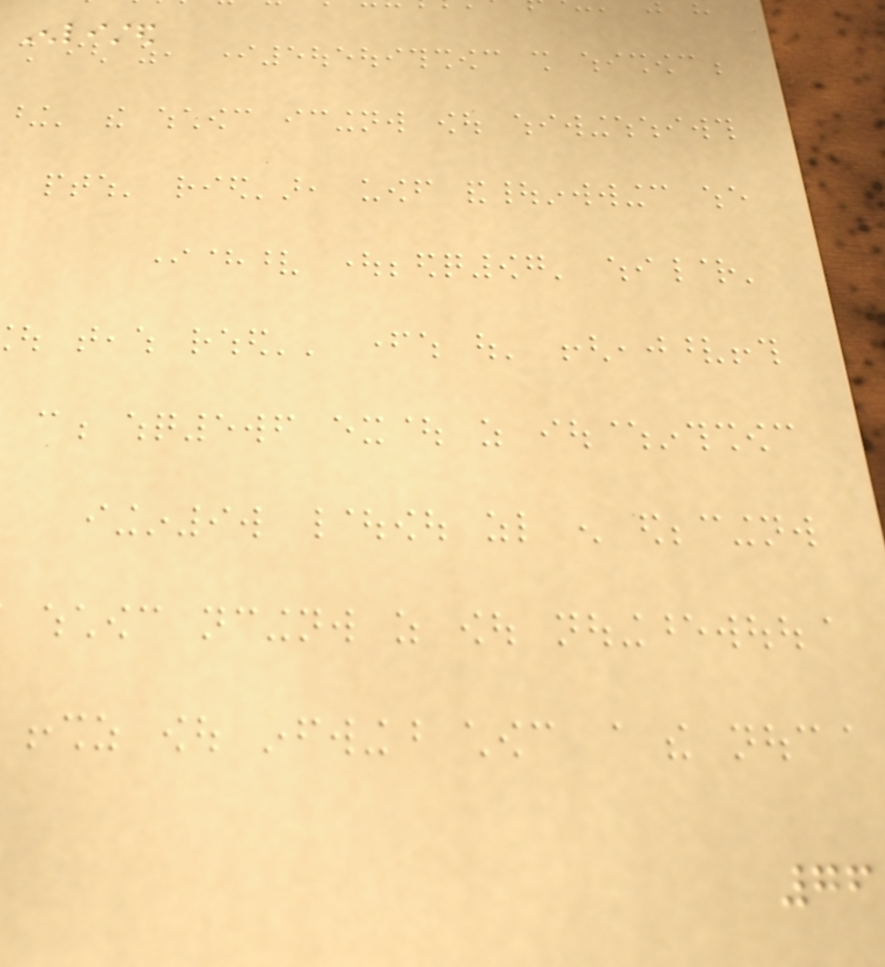Enlisted
76
